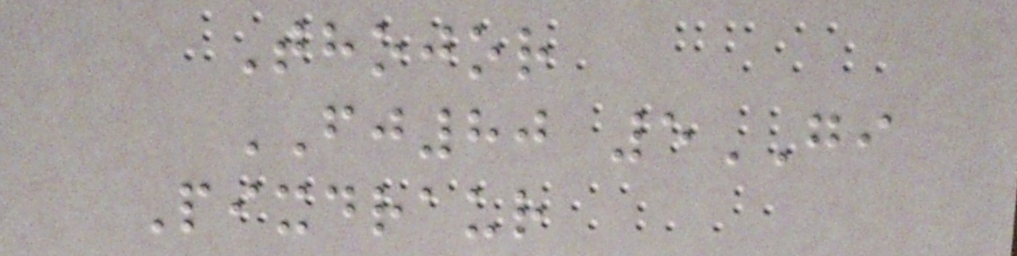Thojor
FJ80 5GI
Pixdraur
